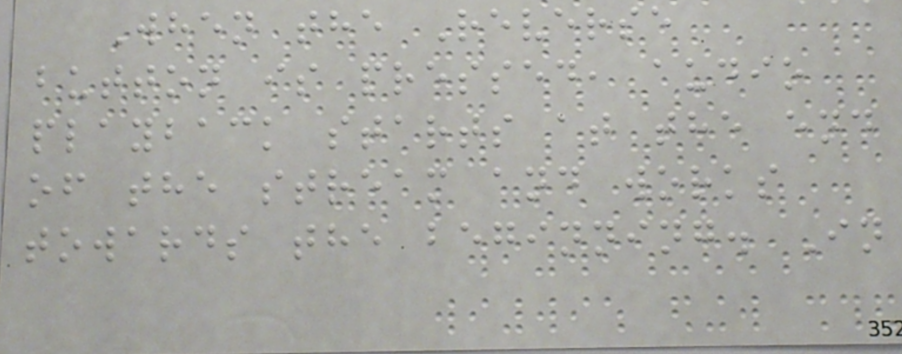When the Reverse
button is pressed, audio
playback starts at the end
of the stream and works
towards the beginning. In
